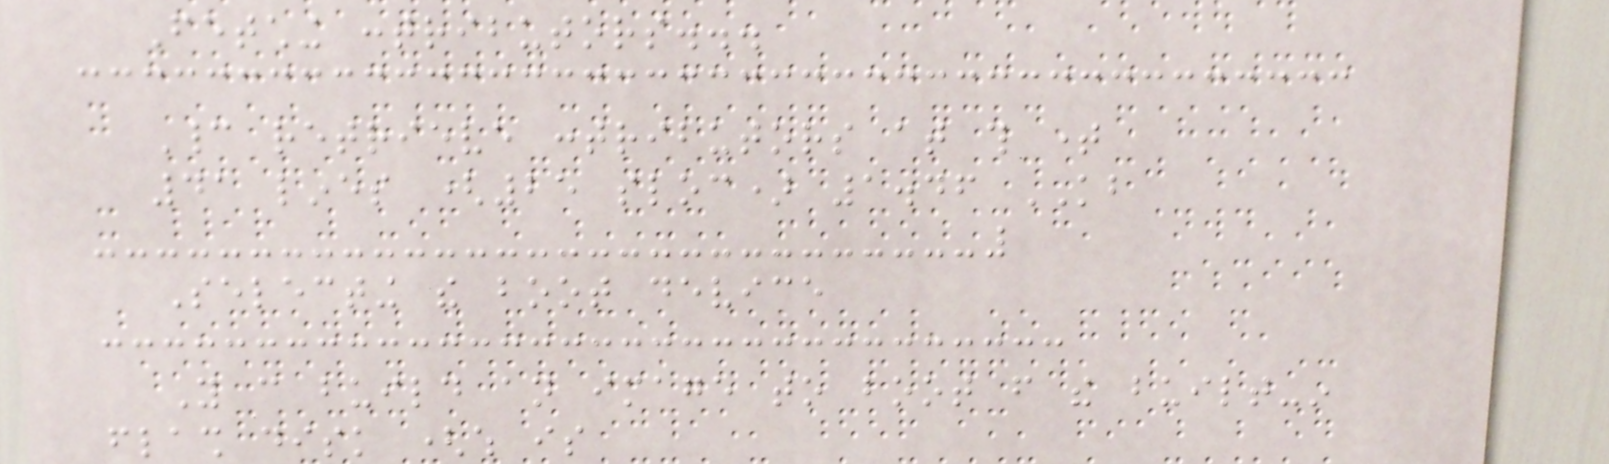Fetching contributors...
Cannot retrieve contributors at this time
41 lines (25 sloc) 1.46 KB
Selecting the boot device
You can build an image to boot from the built-in
flash disk (which is
